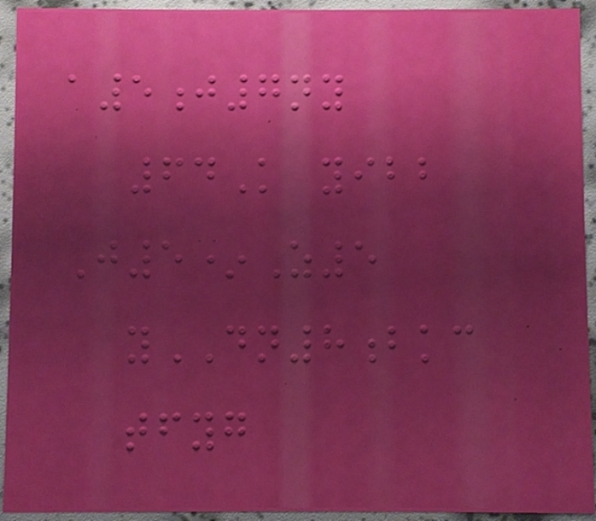a5j7ny
64K yibb
J5*Z5
yDN8bkc
tfyg
